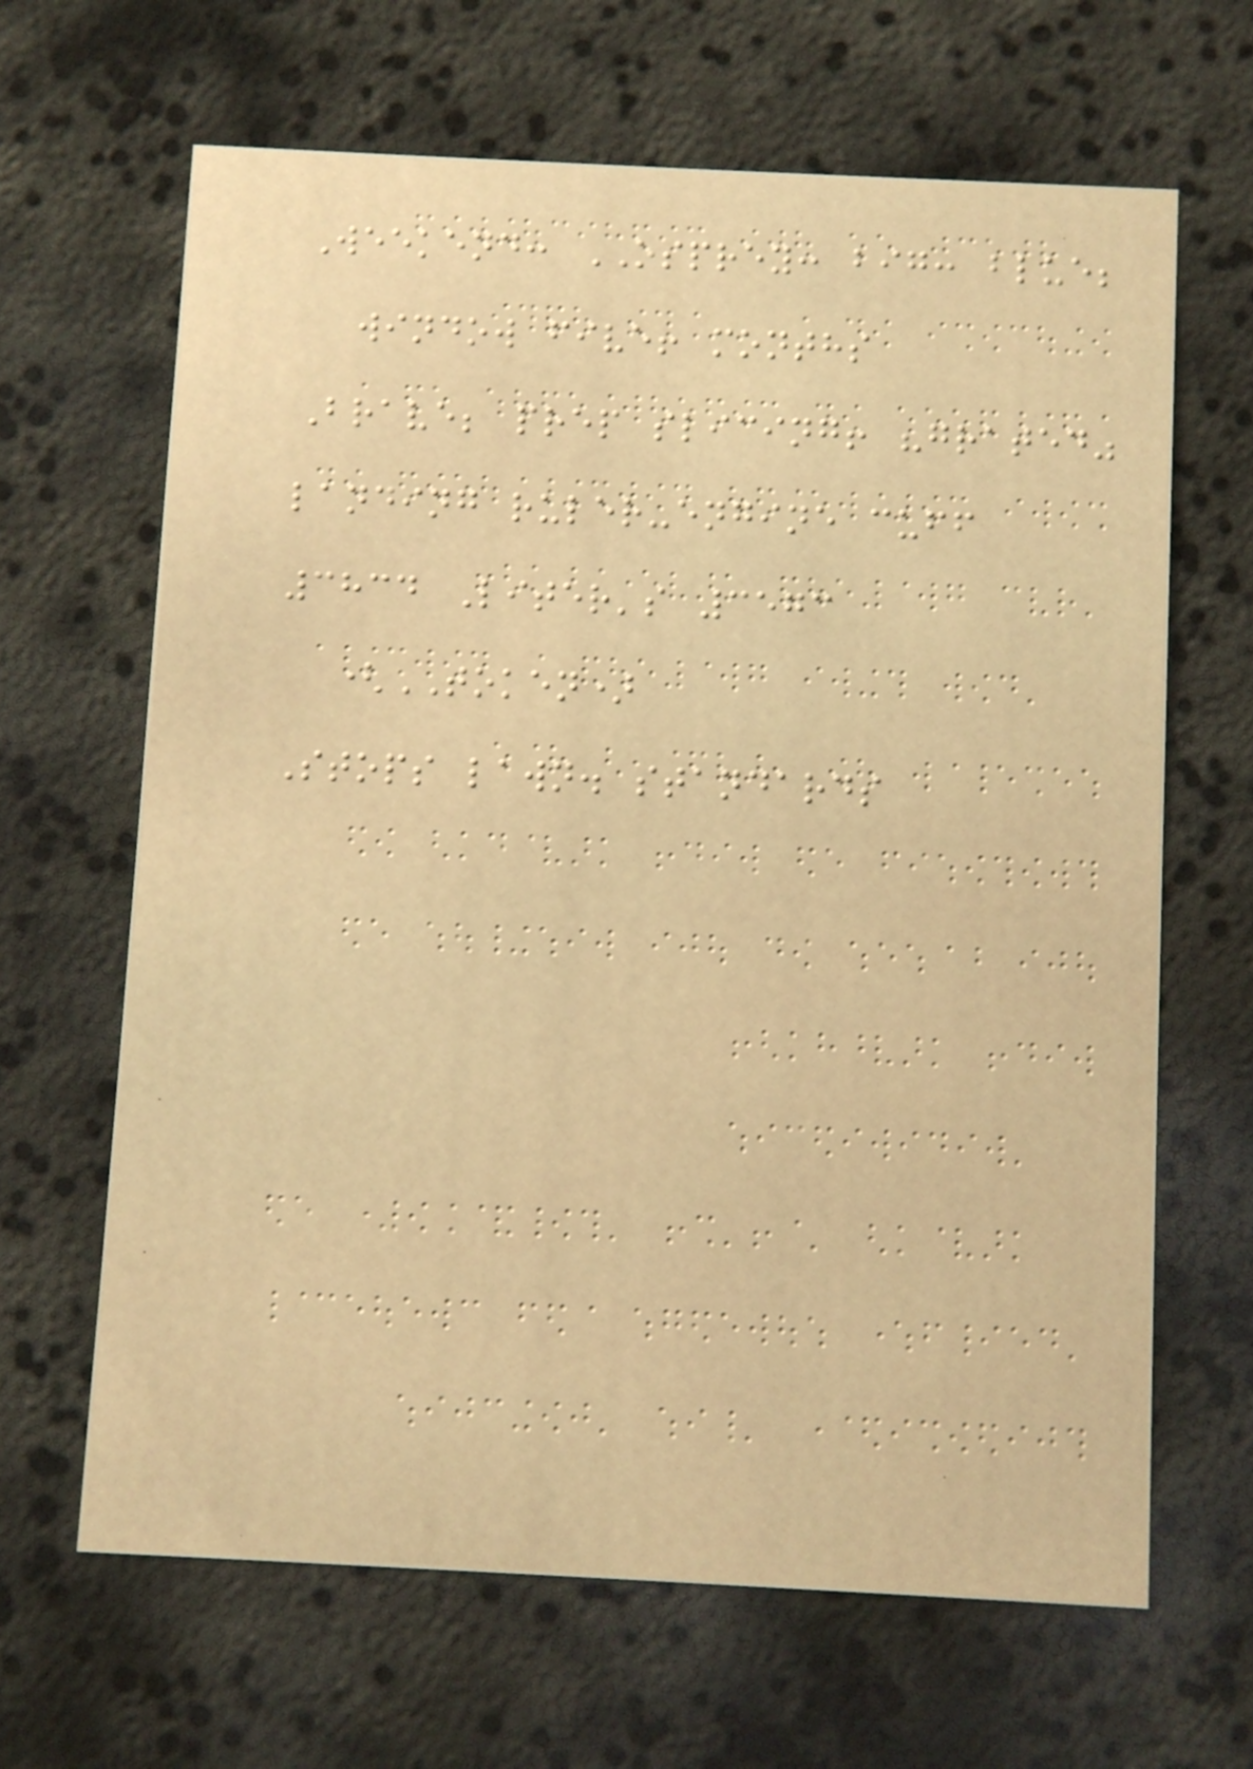Weekend: OSPREY: big: blue;
window five! months
Brave; prep slicing! "grated"
landing ruler-engine cuff
3834 Liter's 3573
(TOKEN)
Stops lawn. standards
